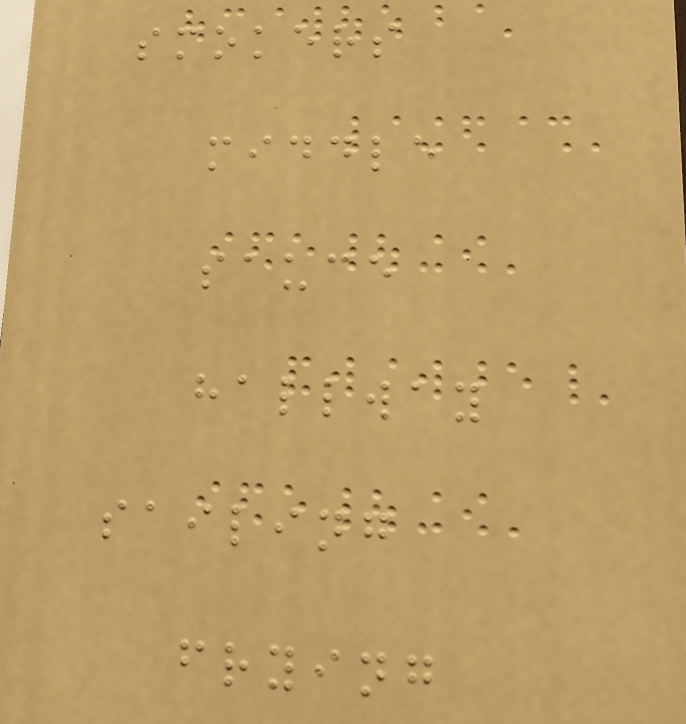smokers
middle
sauce
hallway
sailing
frying
